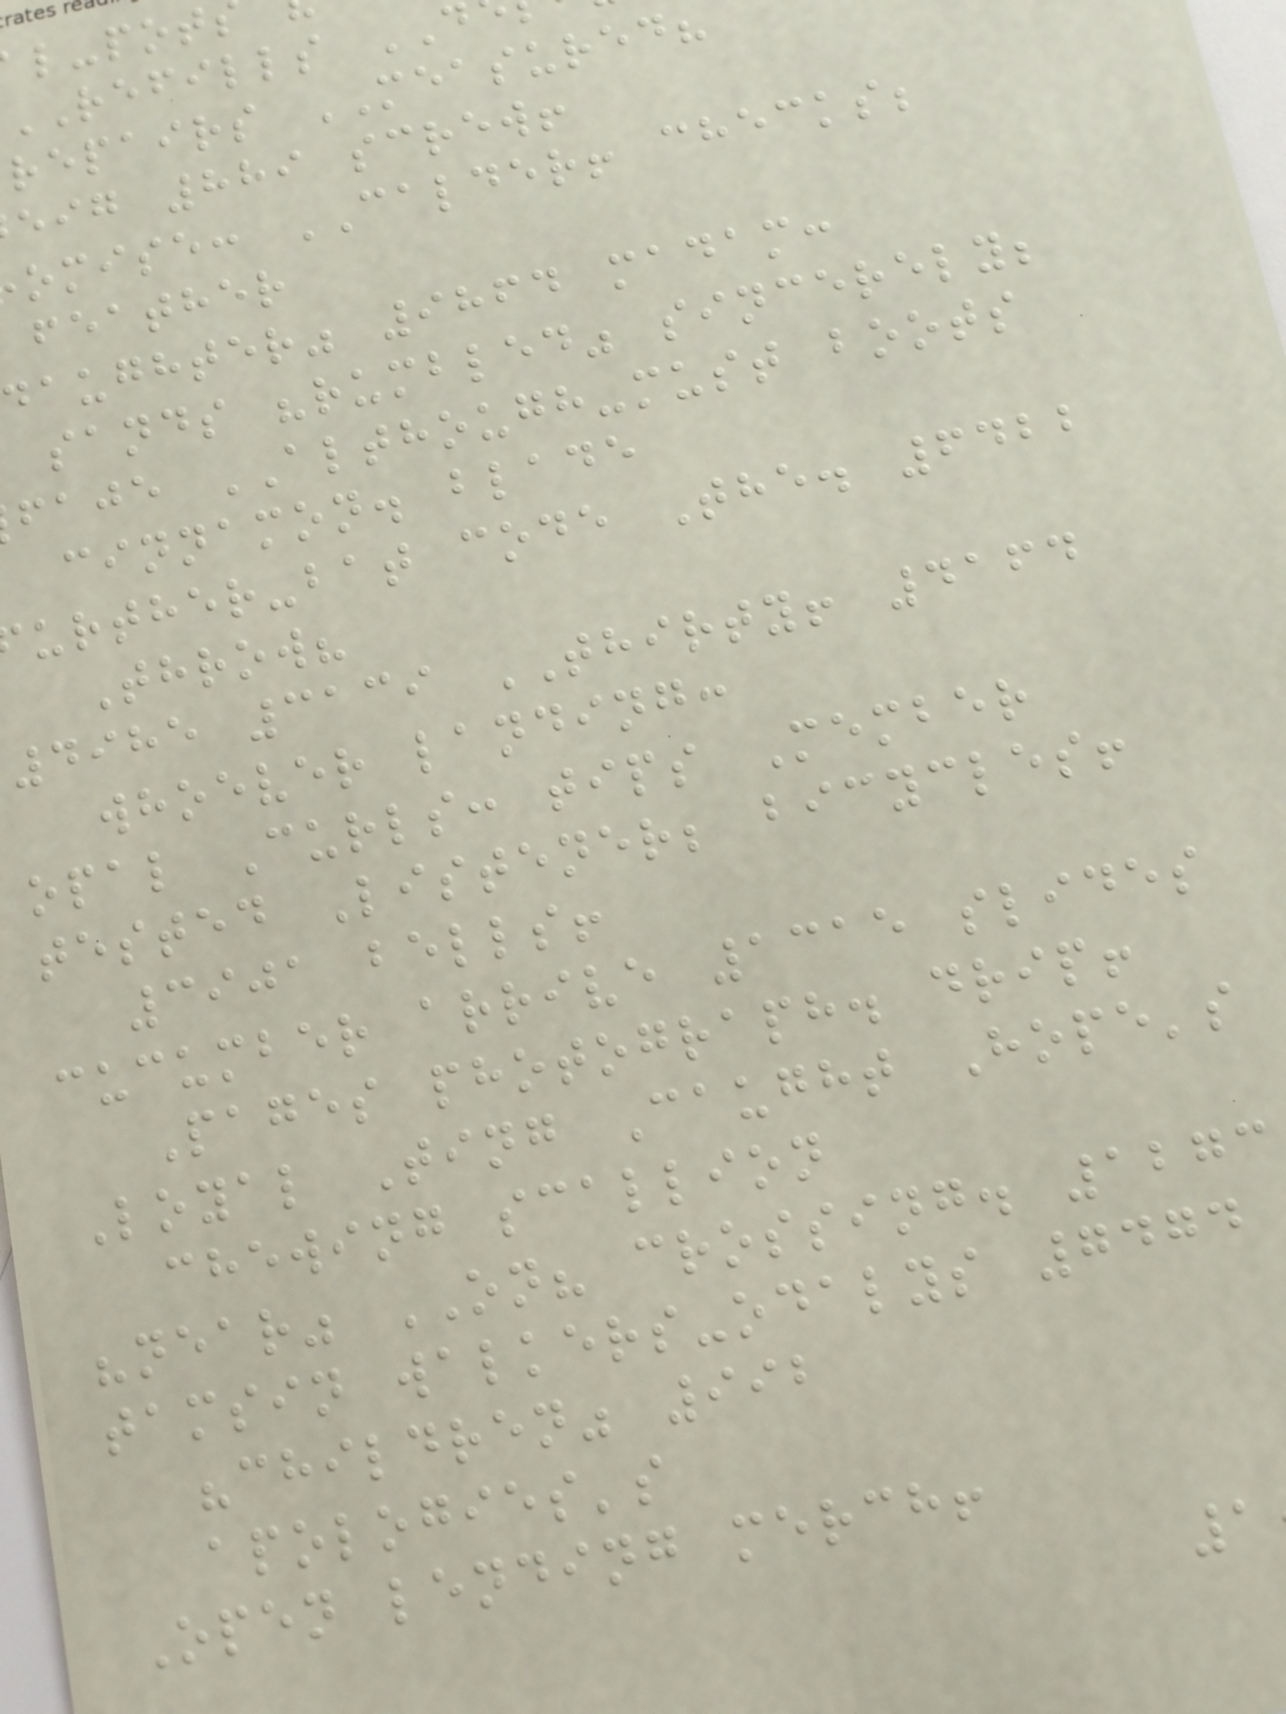REFILLS
repairs MEASURED?
eig 889 screw!
omise: CALDER! checks;
feather
daughter" 9864 madam:
sands "rumbled" sincerely;
faje ALTHOUGH-must boots
cinnamon. blade
urther-bat code The. 6422
Throw?
4985 3139 THIRTY! 4164
whoever landing:
opal Curls: tips Member
tested Listener; bicycles!
3901 bells!
cucumber arrive 1315 slides
Pages photograph. drip!
Loyal Ting Caught Hope's
chewing scallion
"near" ON? crossing. 1273
tamsin walkers-odalys 7474
"children" 992
apologies's
Open lending merch!
